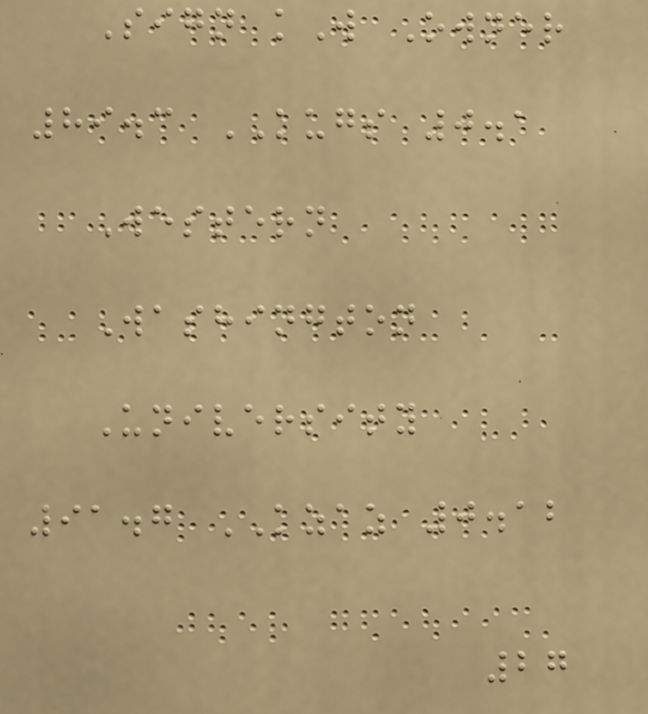Sign kW Owner
89.3 KUGS 0.1
Western
Washington
University
91.7 KZAZ 0.12
27
